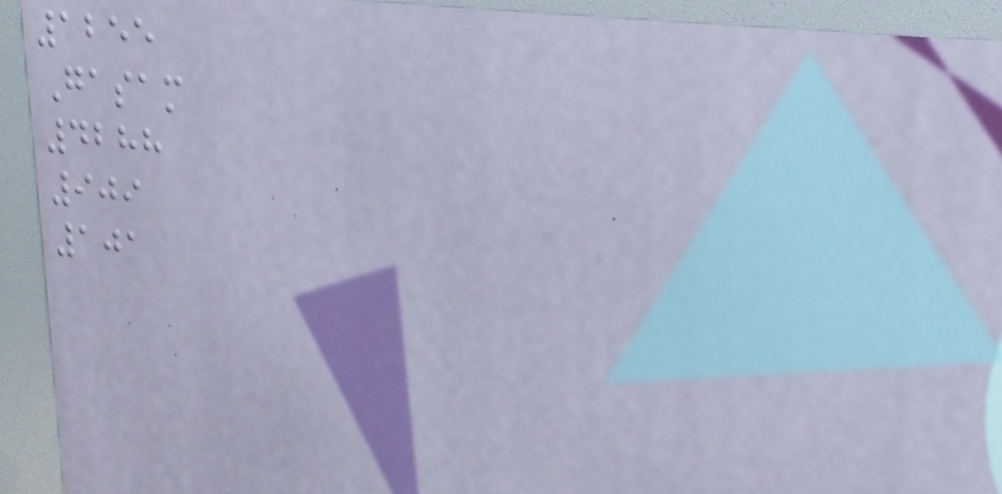1255
Gasam
4288
909
101
